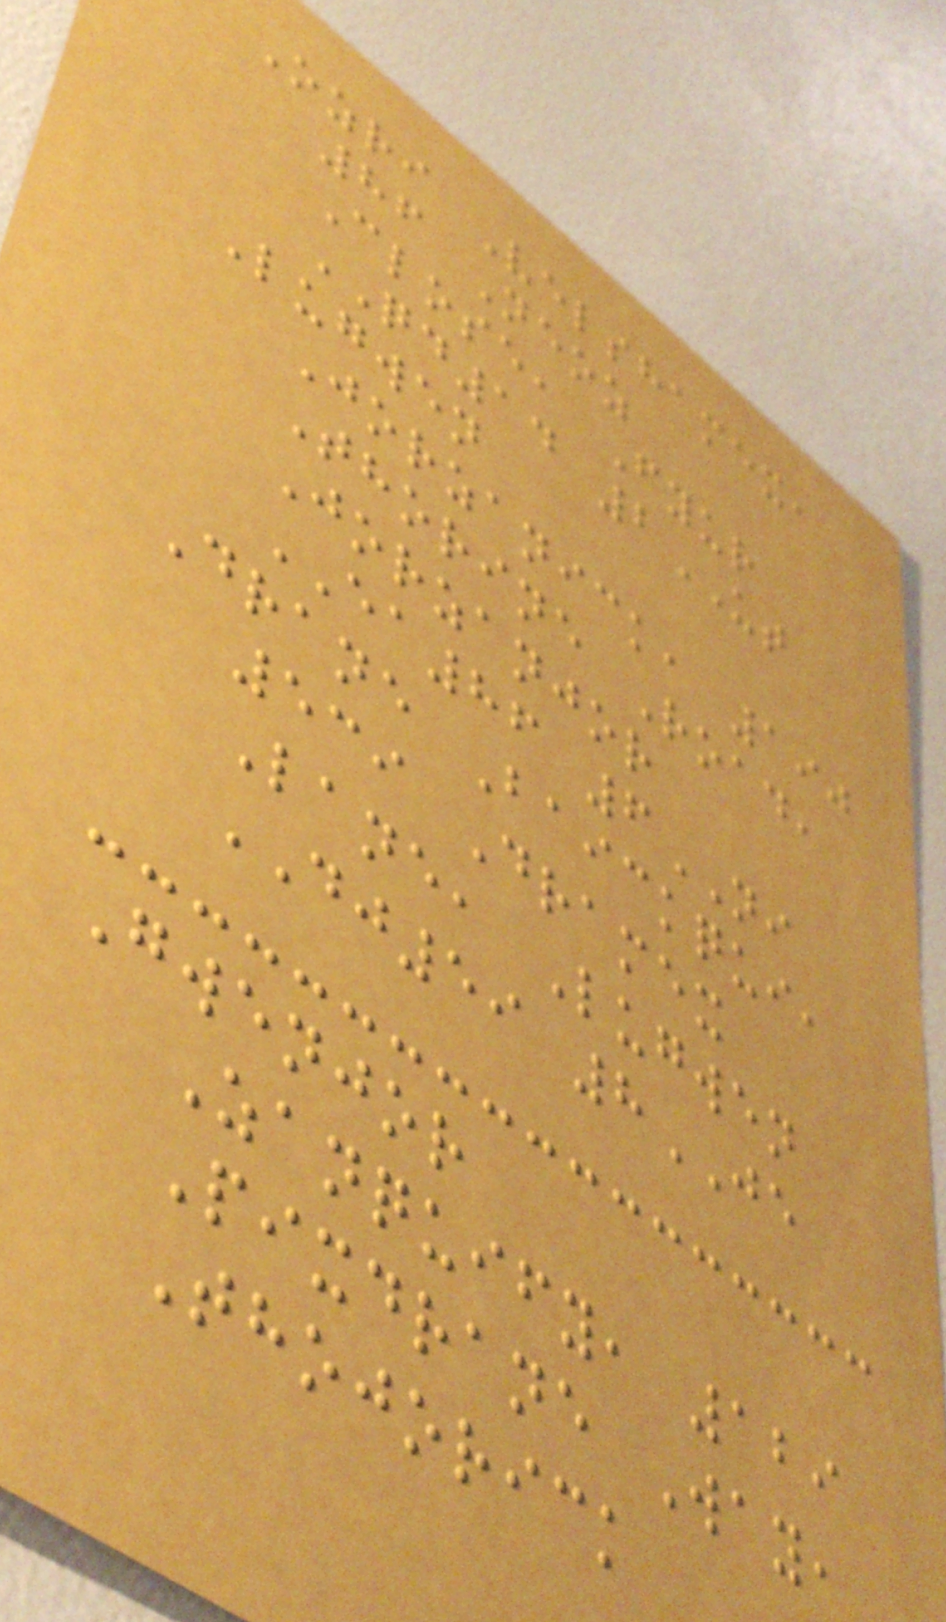Ozri Velshamex,
86 Neoz
Close, Fyur
QD14 2UT
Lugwen
Jorzanick, 190
Thorine Road,
Jorzanjor
EA86 6NI
Drane Baickqui,
539 Dramex
Lane, Lugwen
DJ59 8JE
Gwenjor
Zanquify, 129
Pixdrane Way,
Thojorick
